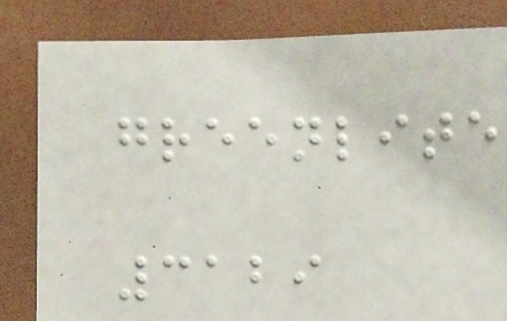greenlite
3129
